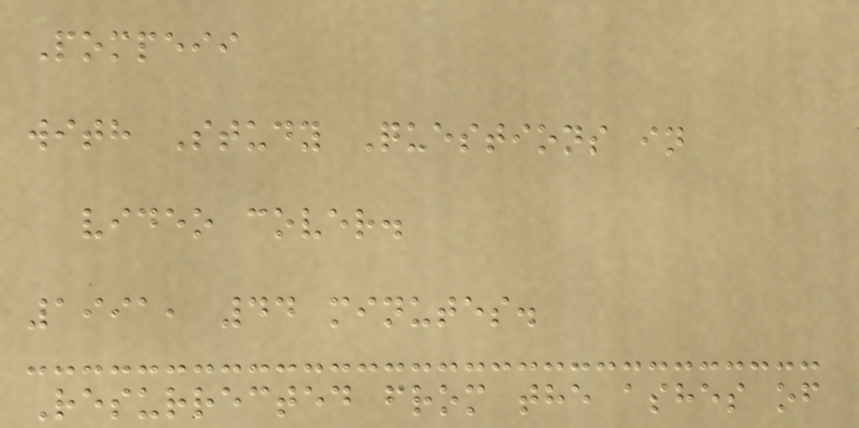Pompeii
with Study Questions in
video cover.
1991, 44 minutes.
Resurrected from the ashes of
